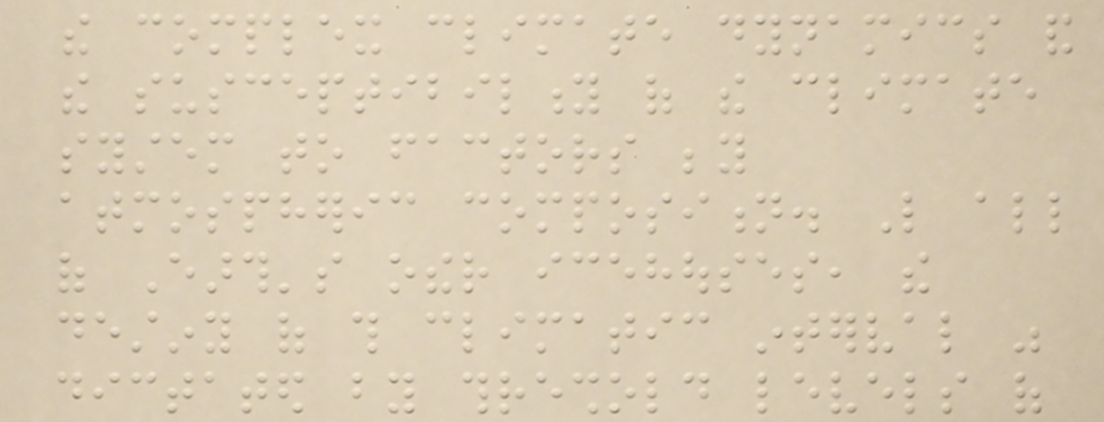the complex climate dynamics and
the susceptibility of the climate
system to factors beyond
atmospheric composition. Like all
of Earth's other icehouses, the
destiny of this climatic interval was
dictated by threshold levels of
